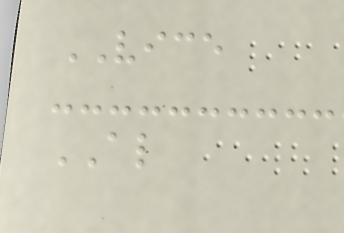VICE
AL
